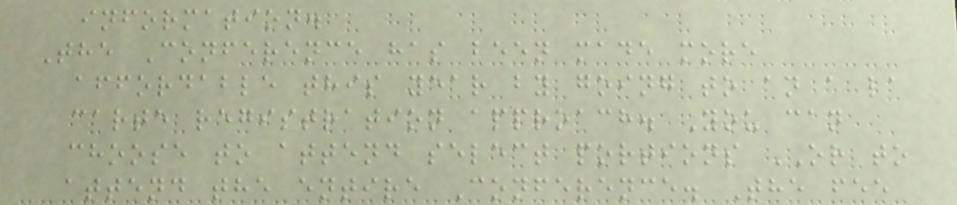information.
The Conference has been made more
affordable this year by going to an a la
carte registration approach. You can
choose to attend select portions OR to
attend the entire Conference. The fee
